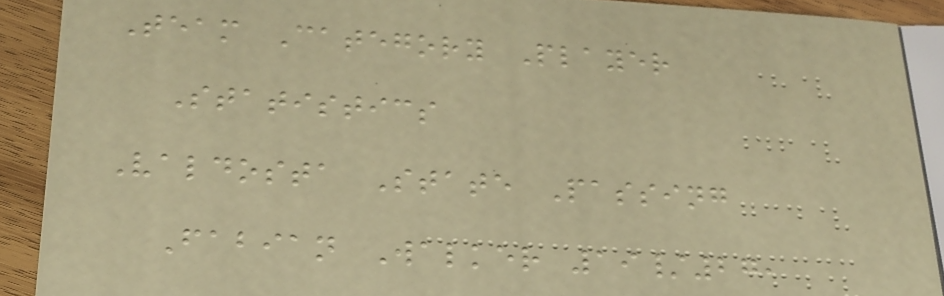Team Category Player
Statistics
Valdosta State Passing
Fabian Walker 19/27,
